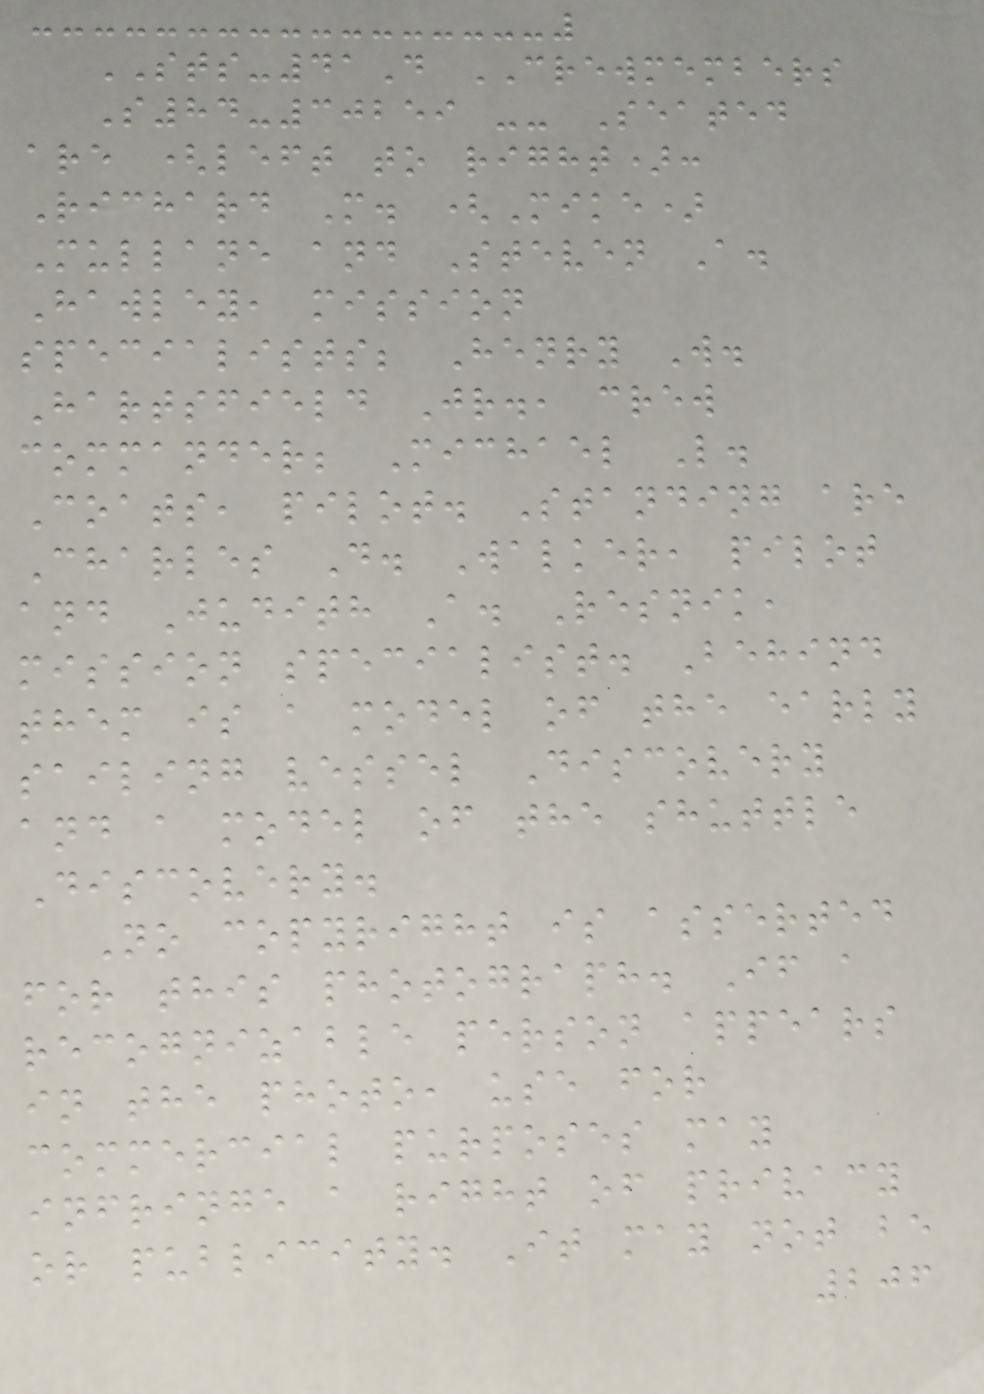STS-41D CREWMEMBERS
S84-30259 -- Seated
are (left to right):
Richard M. (Mike)
Mullane and Steven A.
Hawley, mission
specialists; Henry W.
Hartsfield Jr., crew
commander; Michael L.
Coats, pilot. Standing are
Charles D. Walker, pilot
and Judith A. Resnik,
mission specialist. Behind
them is a model of the early
sailing vessel Discovery
and a model of the shuttle
Discovery.
No copyright is asserted
for this photograph. If a
recognizable person appears
in the photo, use for
commercial purposes may
infringe a right of privacy
or publicity. It may not be
206
